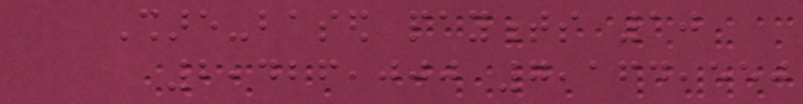Share-based payments 10
2,426,000 7,164,550
